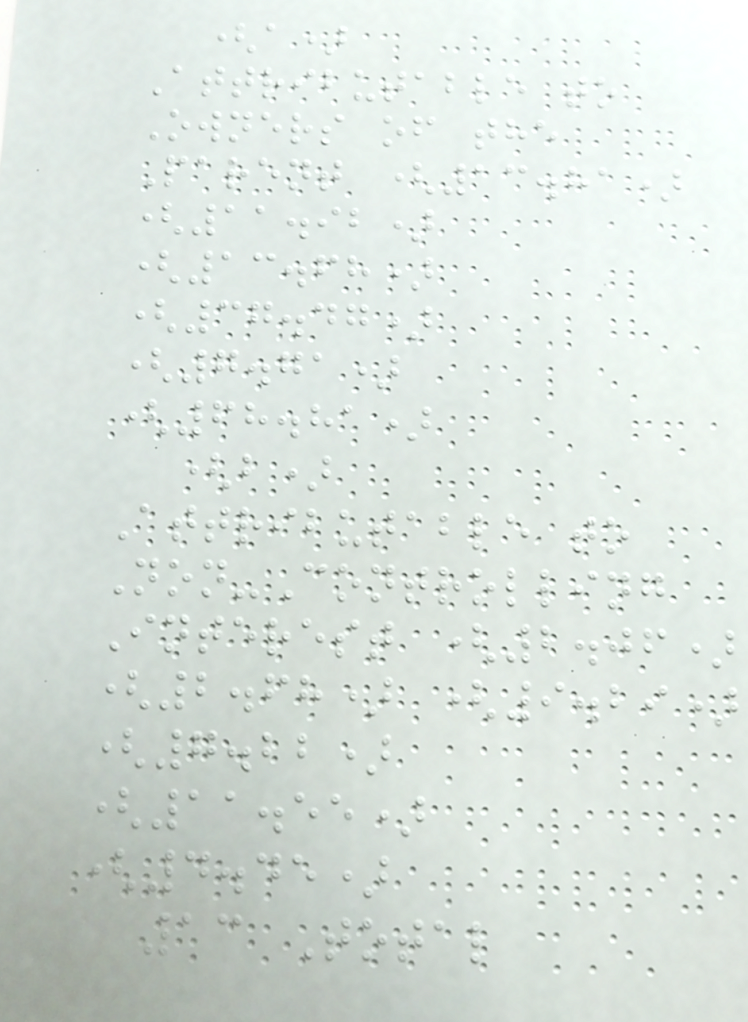(a)
Attributable to
Owners of the
Parent (13.81)
(11.92)
(13.68)
(37.47)
(7.71)
(68.81)
(b)
Attributable to
Non-Controlling
Interest (2.06)
(2.68) (9.29)
(7.22)
(11.55)
(4.45)
13 Total
